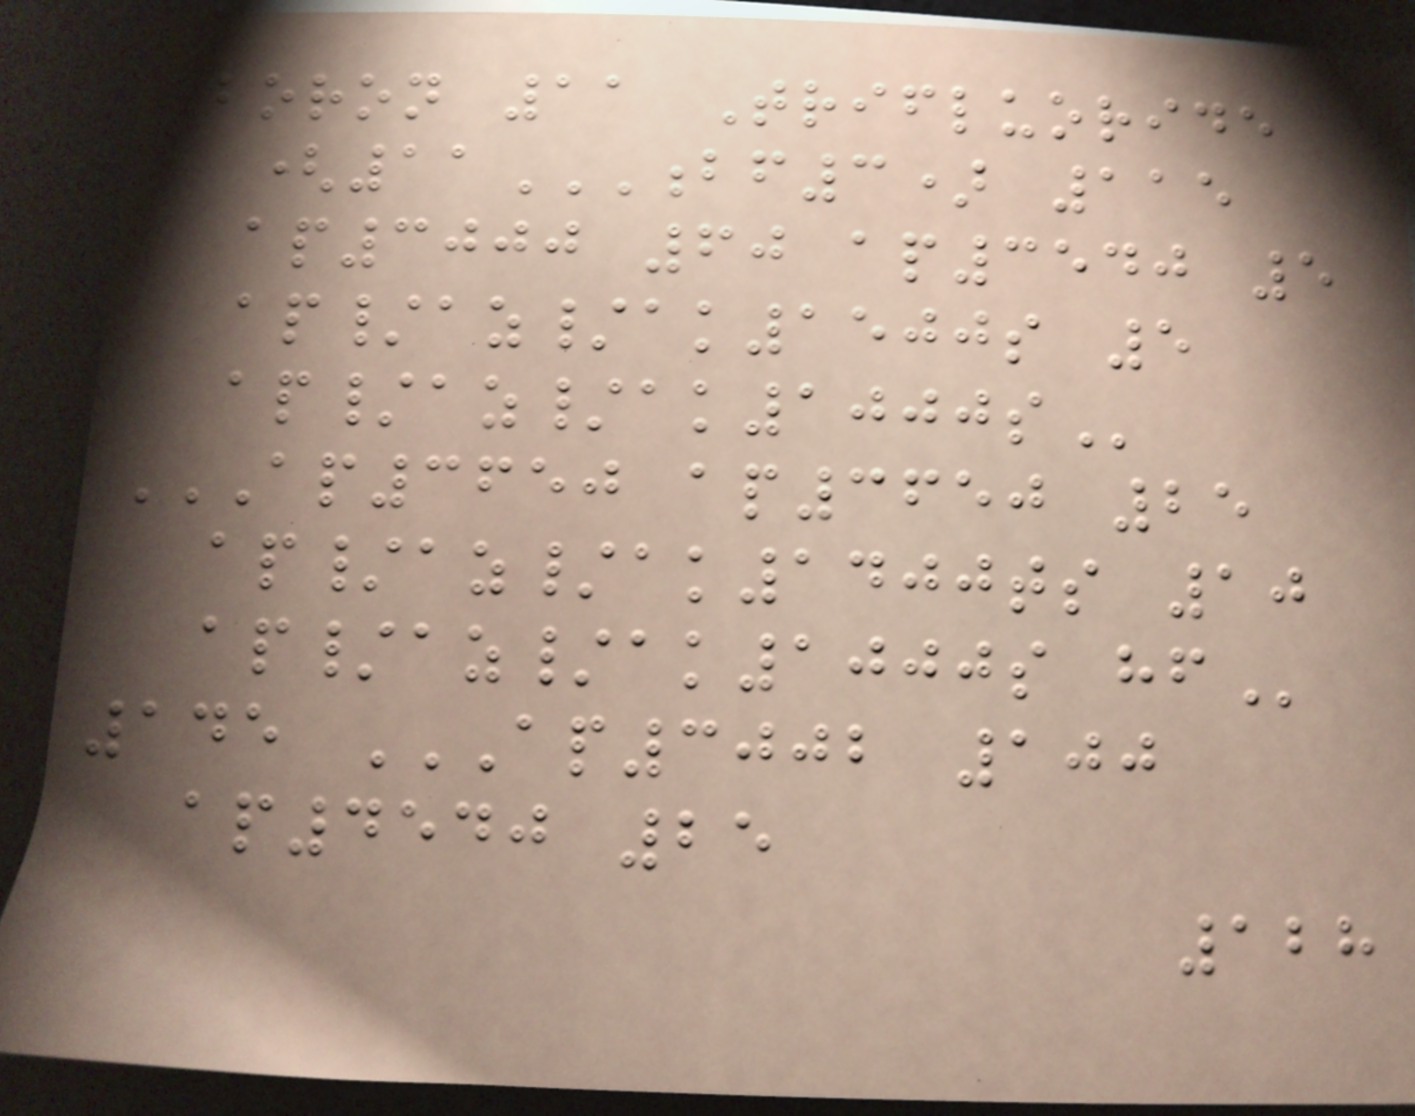Boron 11 Trifluoride
(11BF3) 115
AP3000 60 AP3540 5
AP/AZ/AK1500S 5
AP/AZ/AK1000S
AP3650 AP3650 25
AP/AZ/AK1400TS 10
AP/AZ/AK1000S HF
145 AP3002 100
AP4540 25
128
